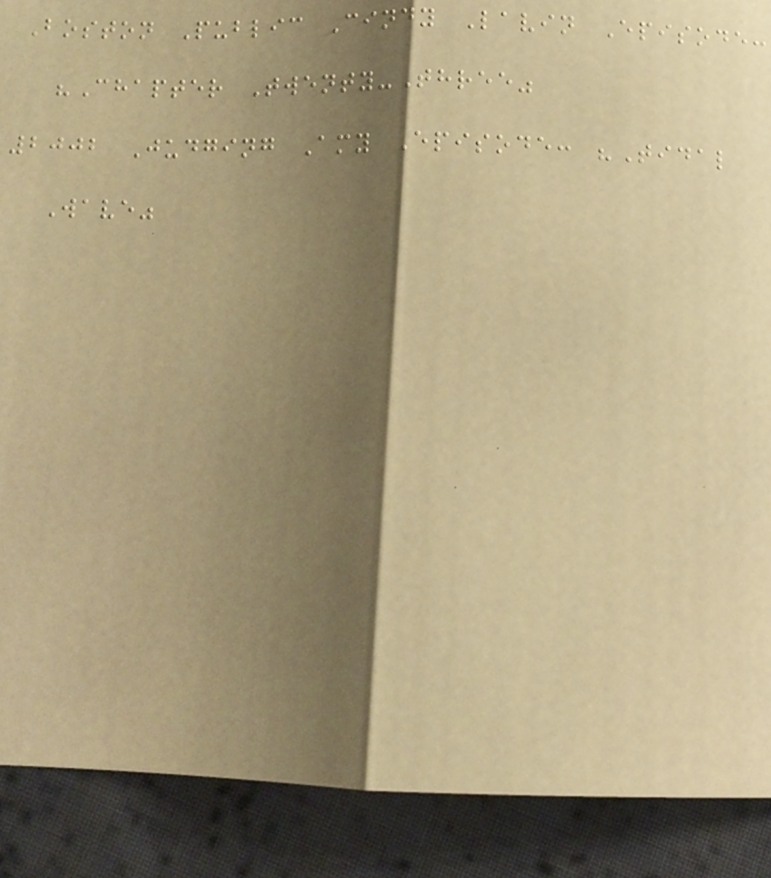Boston Public Cindy Lavin Episode:
"Chapter Twenty-Three"
2002 Judging Amy Episode: "Tidal
Wave"
